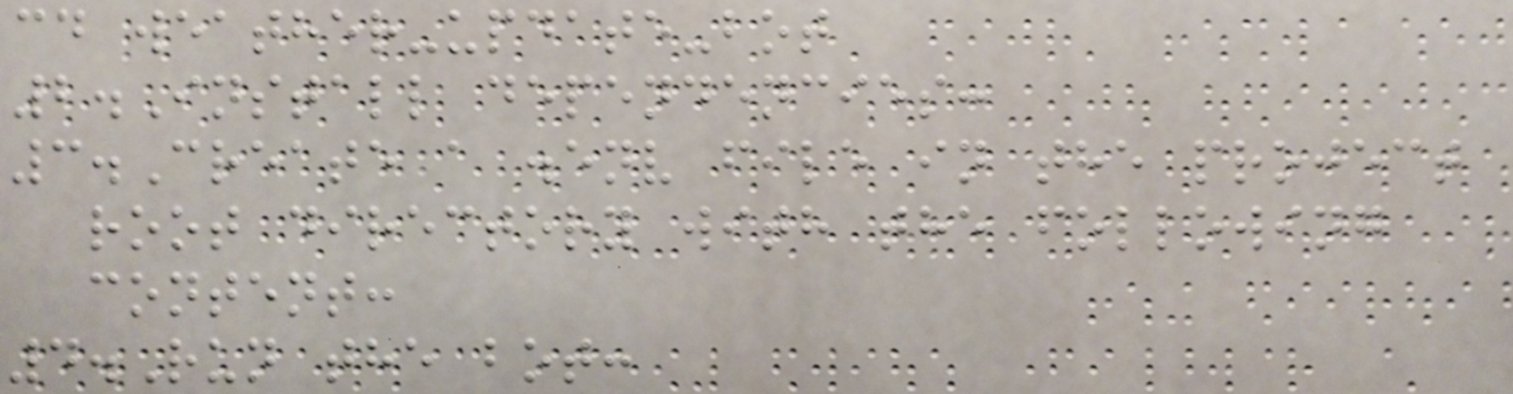cd weather-update-bot
2.Install dependencies:
3.Create a .env file in the project
root directory with the following
content:
4.Run the bot:
